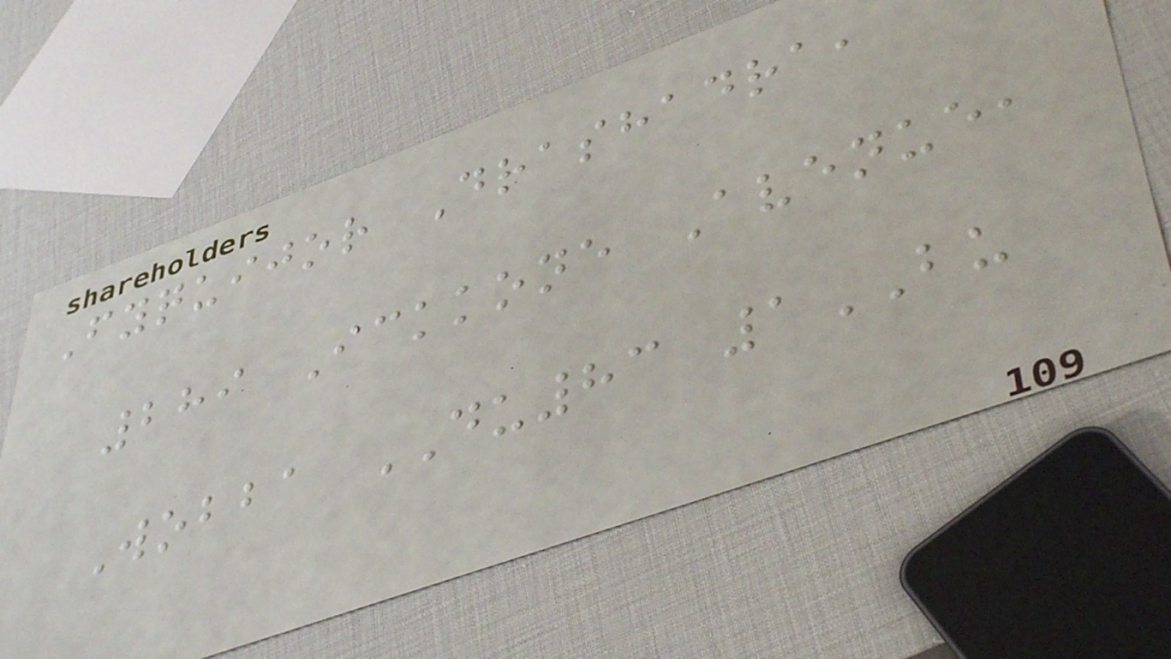Fyquijor Drashadra,
289 Ickkone Avenue,
Wobba DU83 1BU
